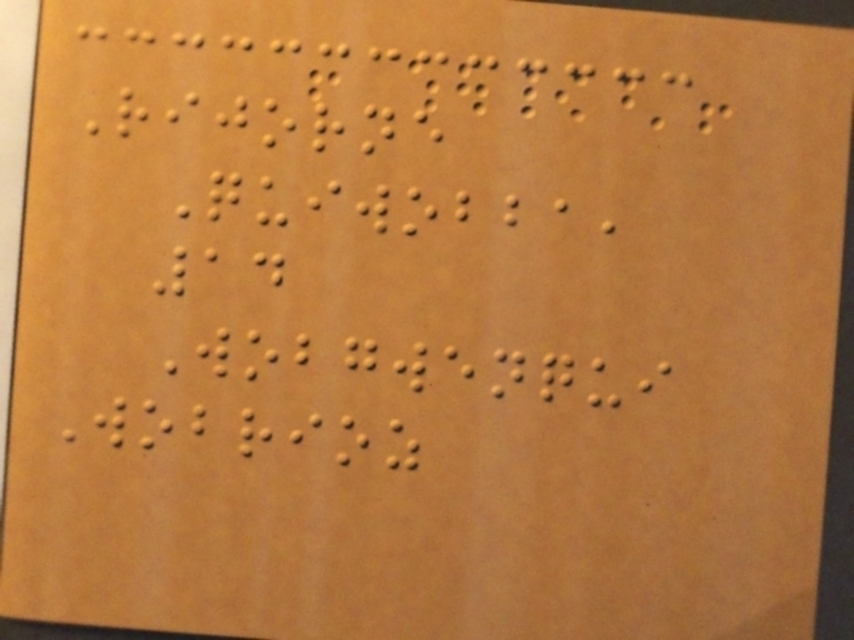Rijorne
Quiwobba,
14
Wobgwenqui
Wobrioz
